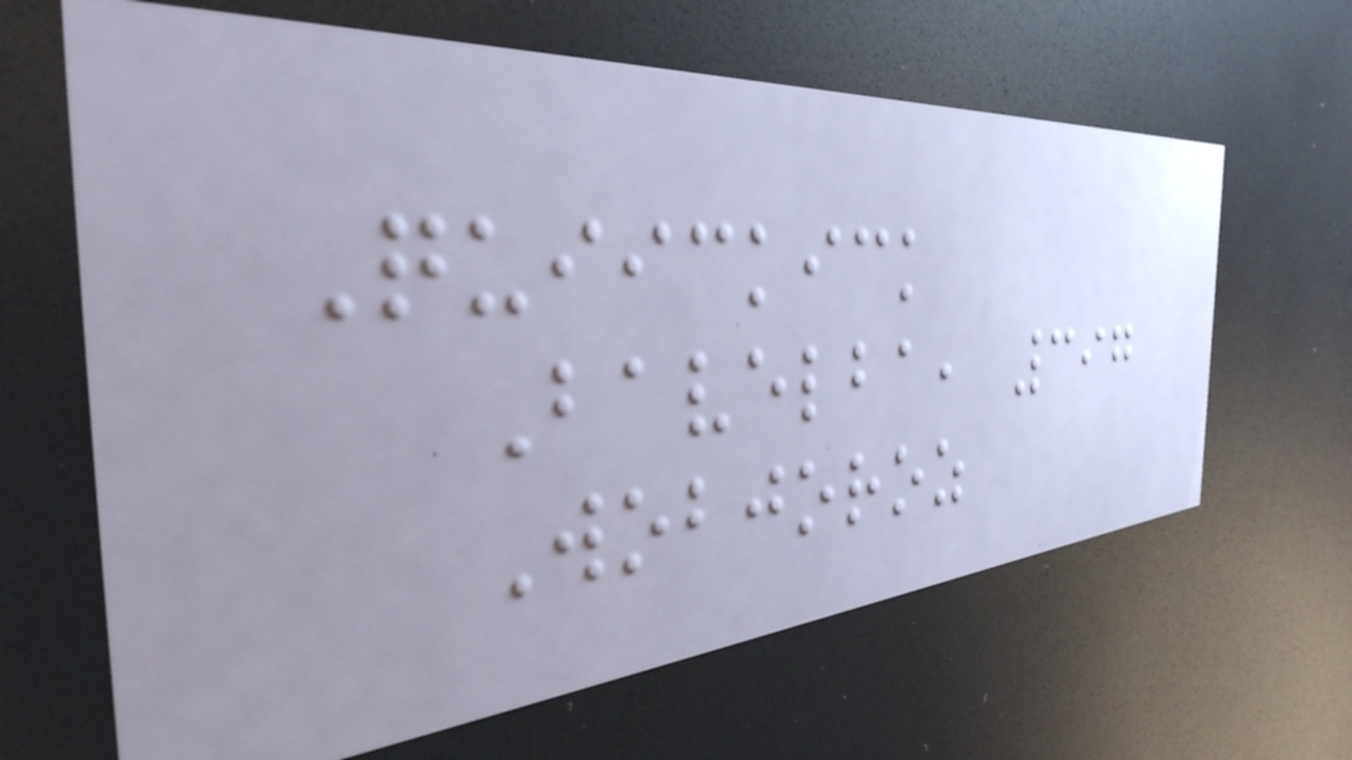Quiickick
Bavelba, 397
Wobjoroz
